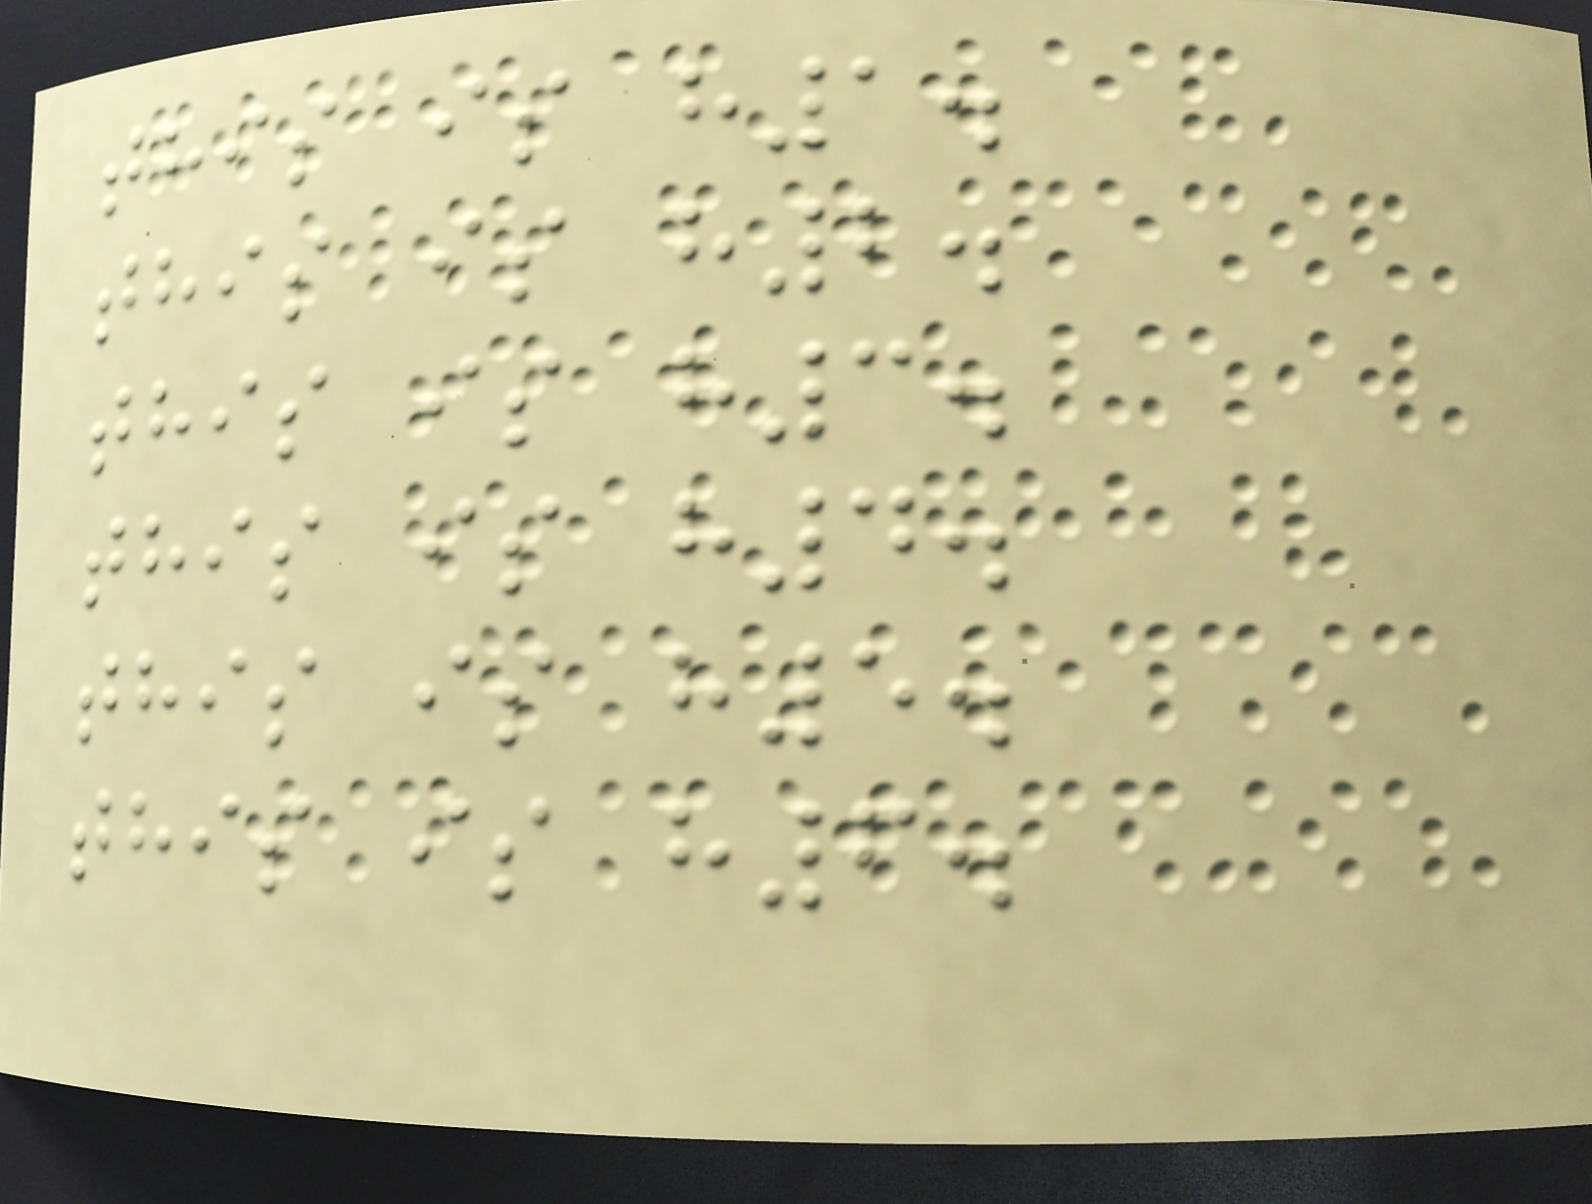this is h1.
this is h2.
this is h3.
this is h4.
this is h5.
this is h6.
